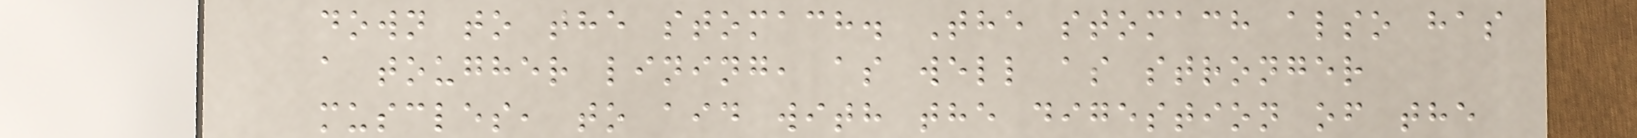down to the stomach. The stomach also has
a tougher lining, as well as stronger
muscles, to aid with the digestion of the
